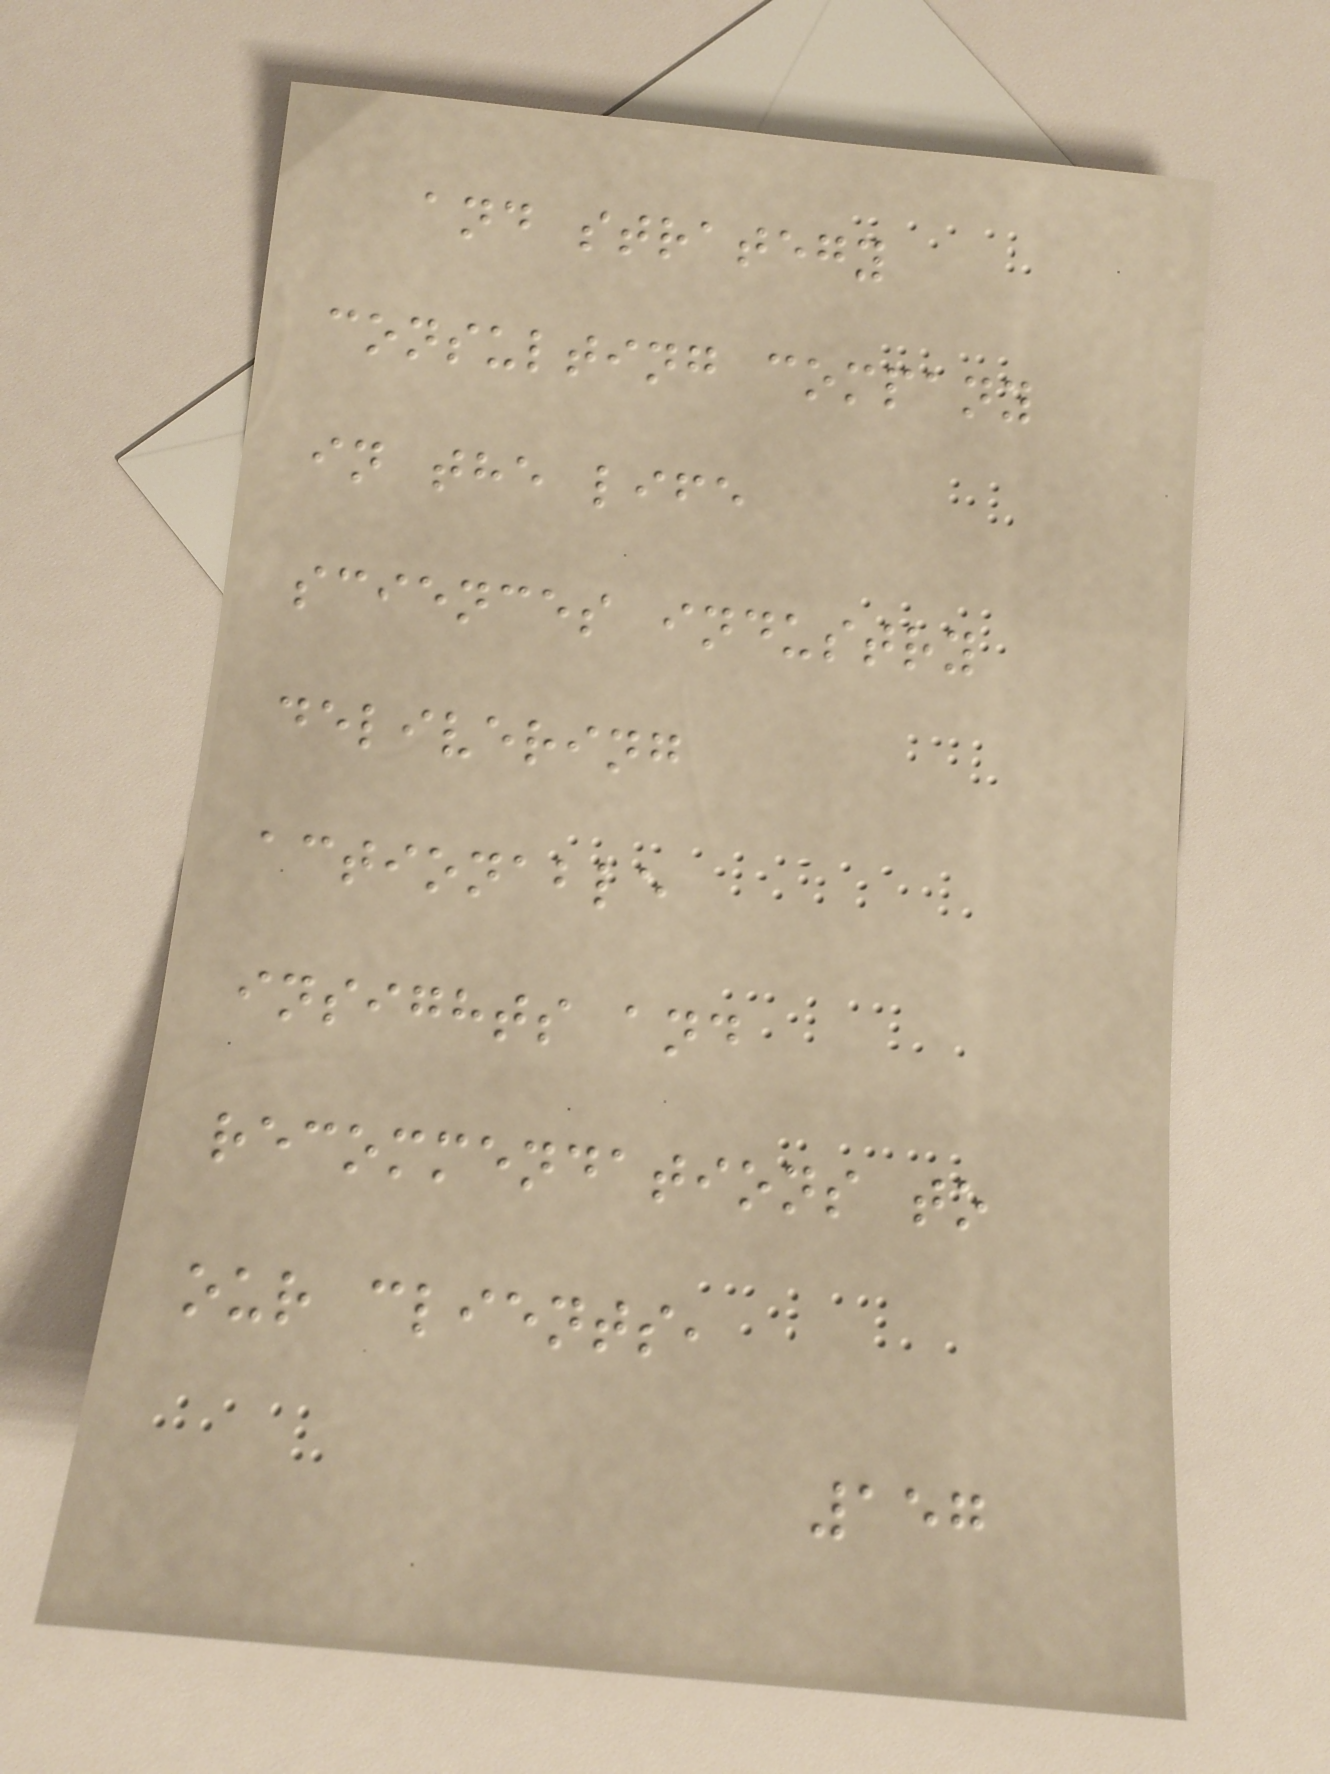and strategy
consulting company
in the life
sciences industry
delivering
actionable
insights and
recommendations to
our clients,
157
